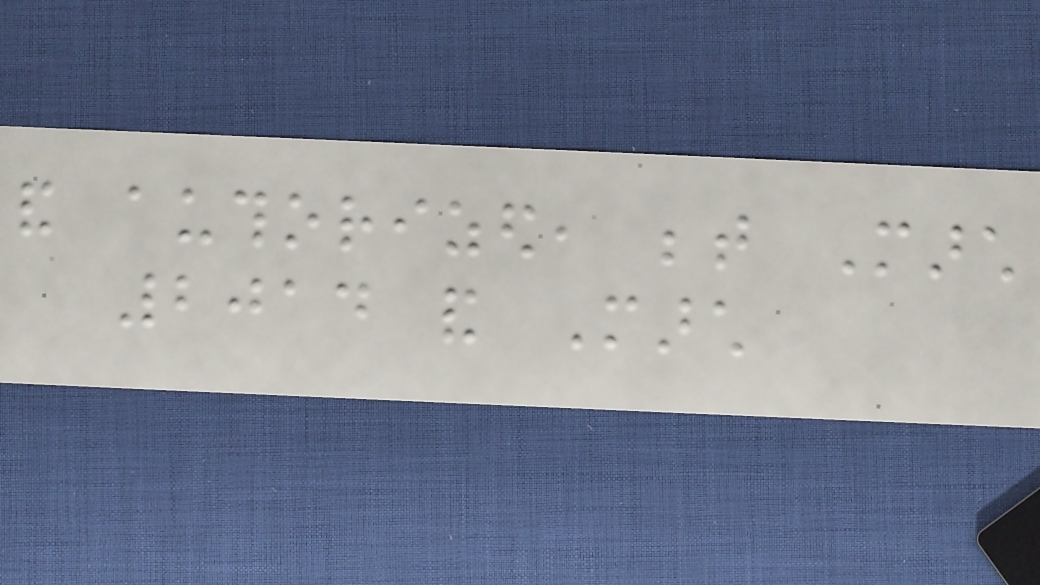and authorized, between March
2014 and March
